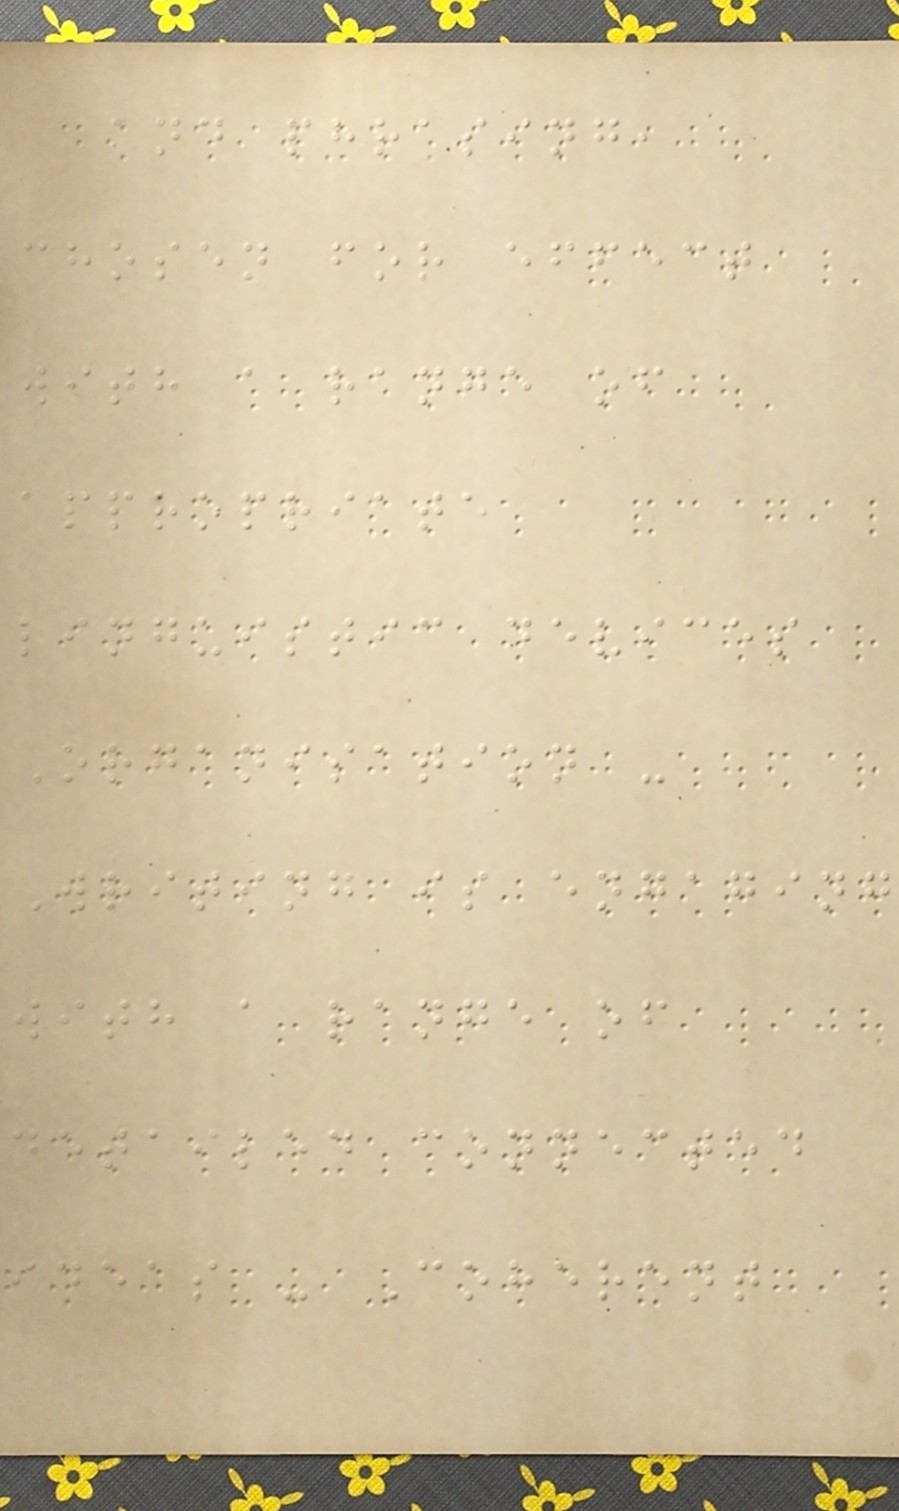and phrasing,
chosen for effect
with a range of
appropriate
linguistic devices
Organisation -
Writing is engaging
with a range of
detailed connected
ideas - Coherent
